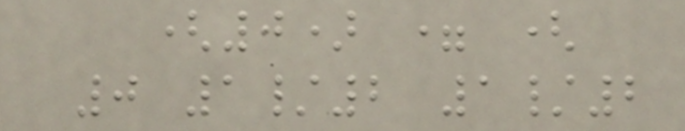(0) = (
0 1/2 1/2
